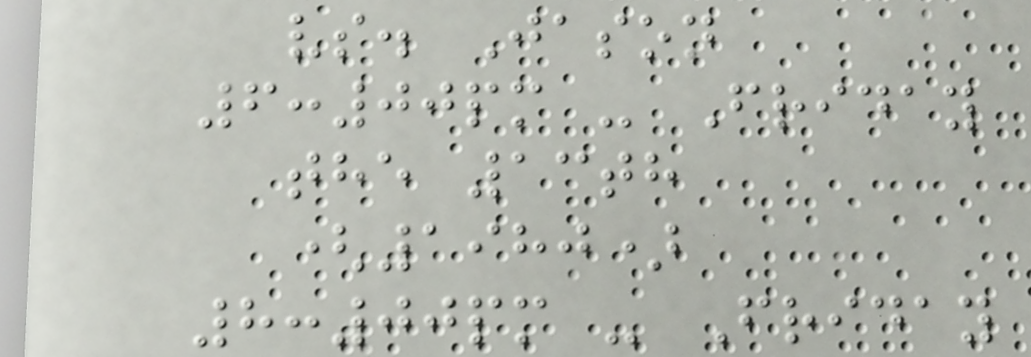vs. Jason
6:00pm - Friday
the 13th
(1980)
8:00pm - Friday
